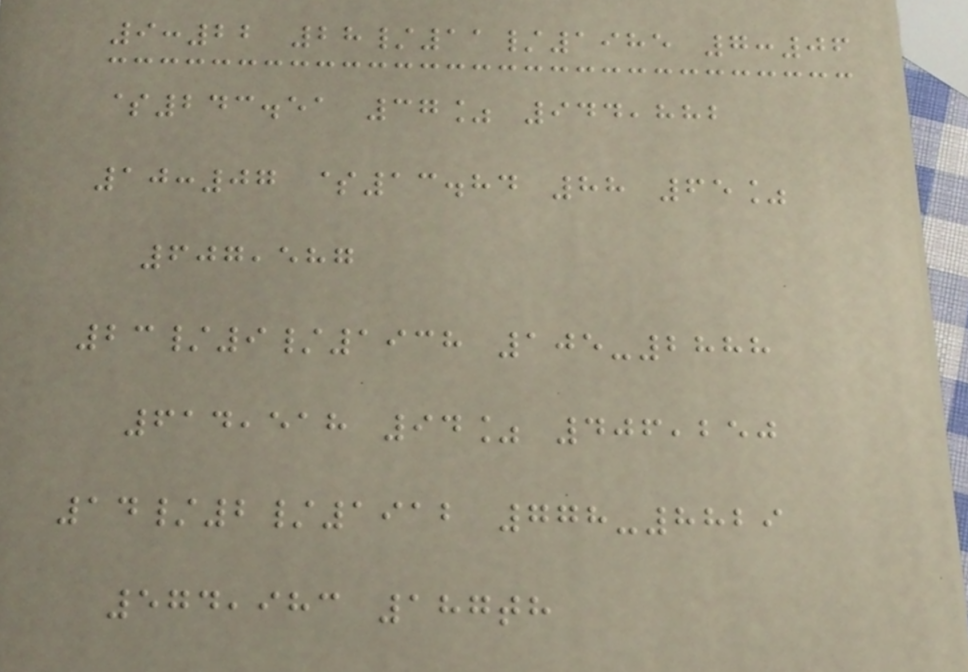9:22 28/11/1985 7:06
$243.51 37% 944,882
10:07 $13.84 88 65%
607,587
23/9/1938 105-2888
614,518 94% 406,250
14/2/1912 778-8829
574,983 187th
